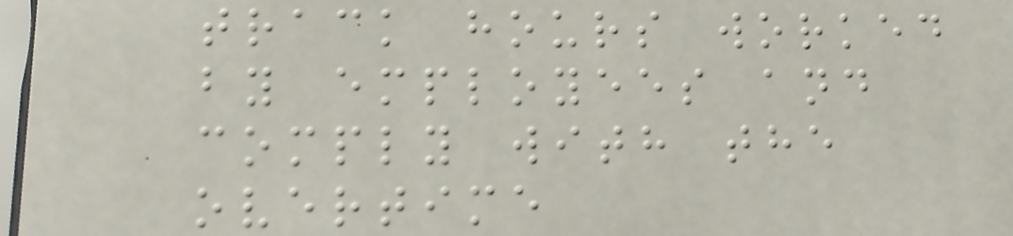track hours worked
by employees and
comply with the
overtime
